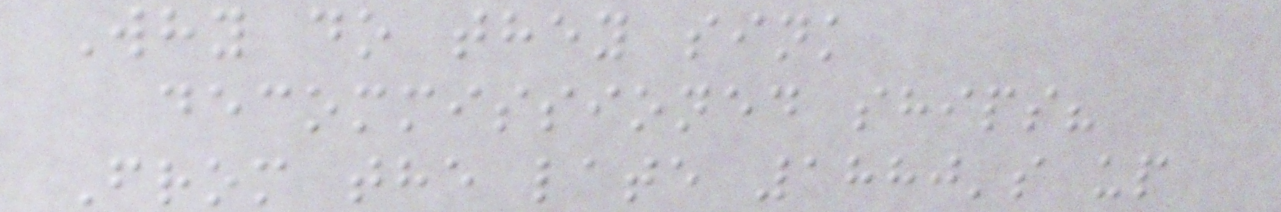Why do they sink
decommissioned ships?
From the late 1880's up
